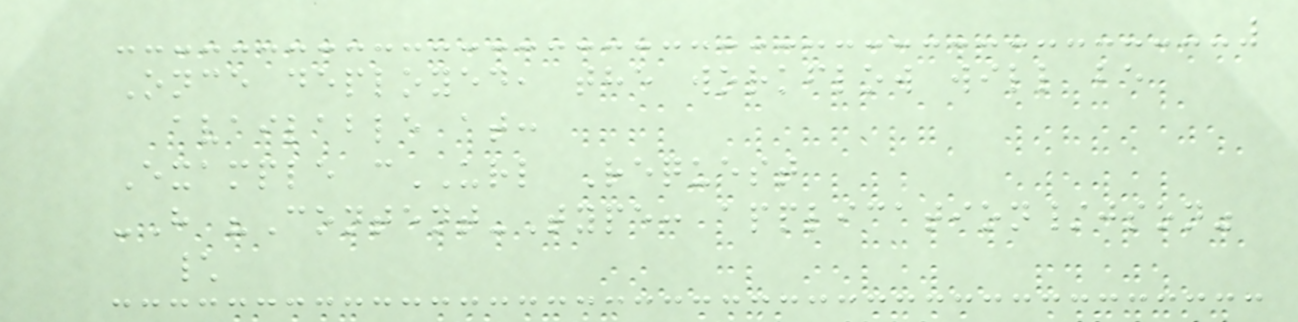Once deployed, the workflow will be
available at:
Example cURL Request
-H "Content-Type: application/json"
\
